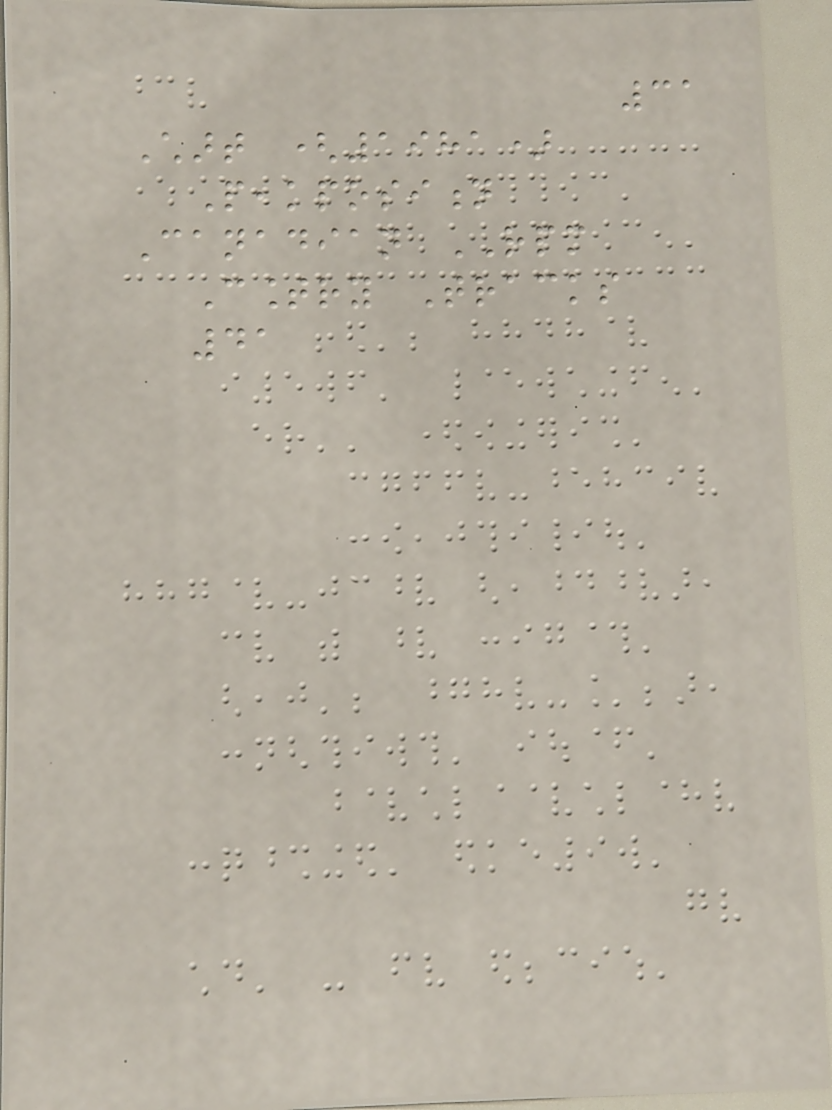31
Chart (1981)
Peakposition
Canadian RPM
Country Tracks
41
